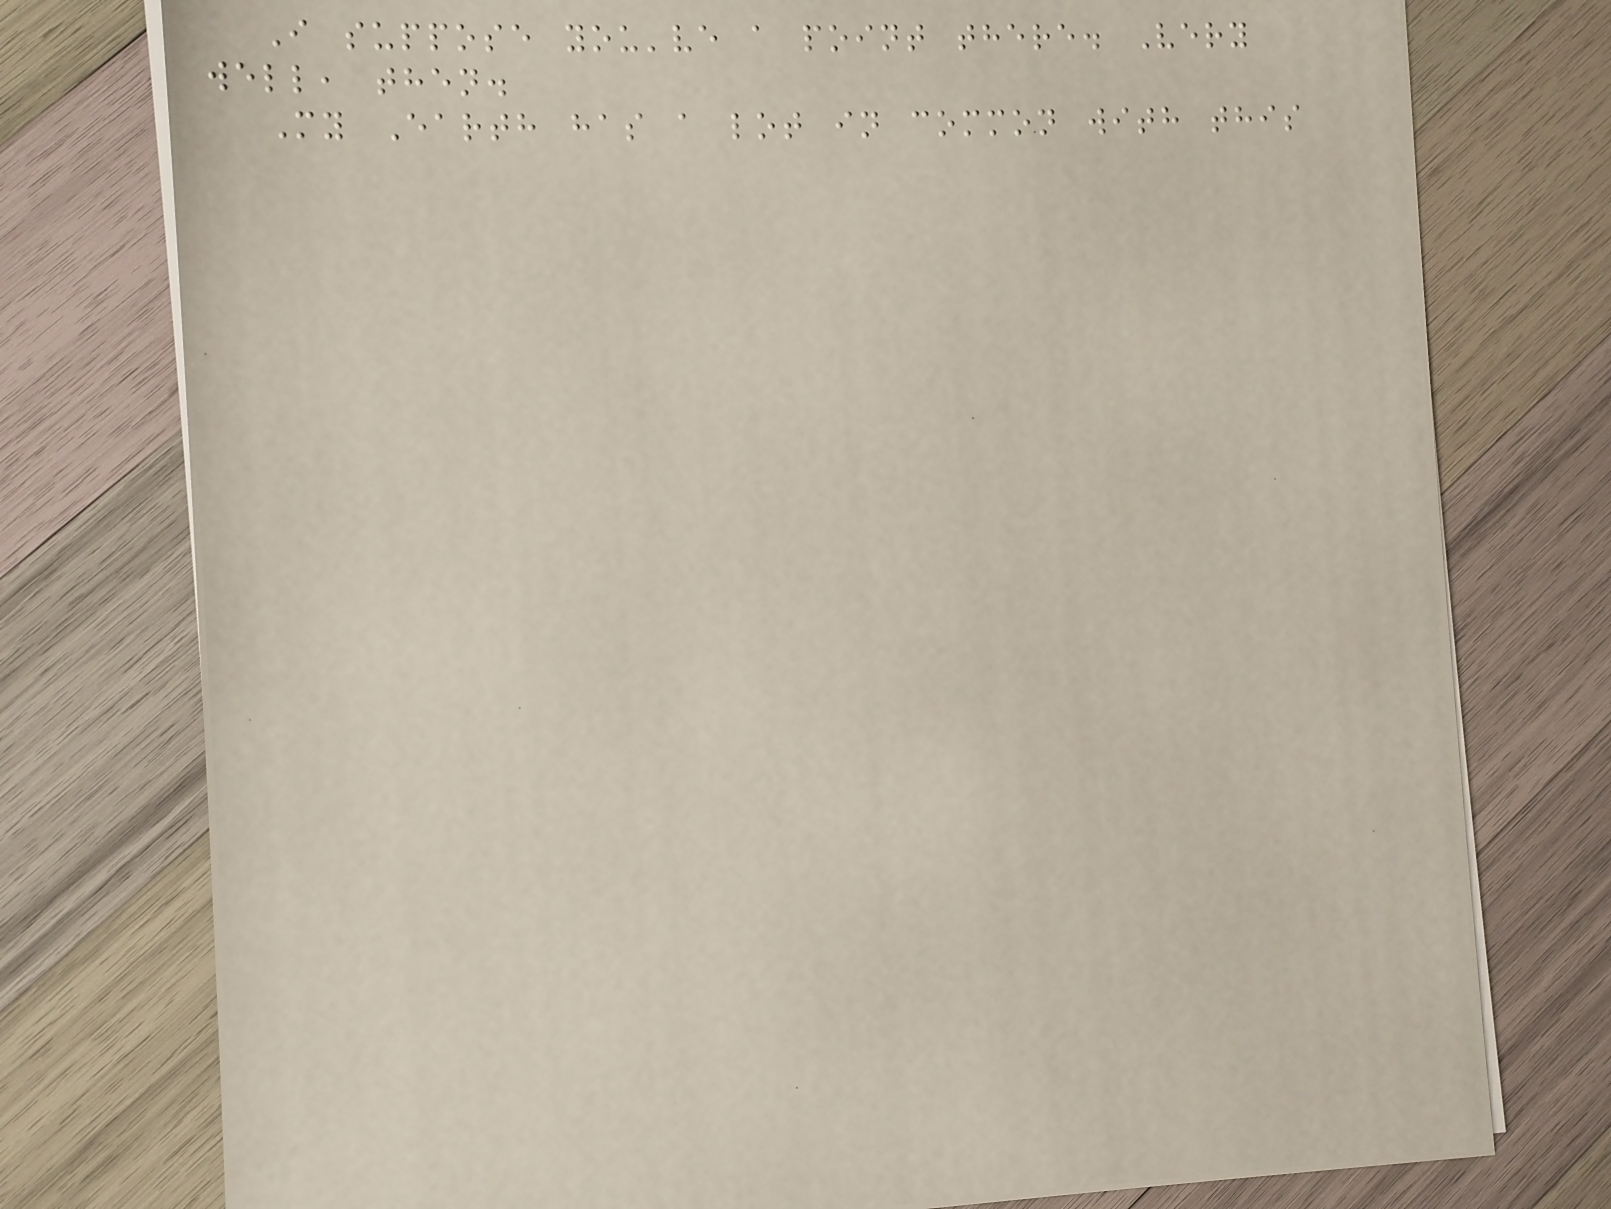I suppose you've a point there. Very
well, then.
My Earth has a lot in common with this
